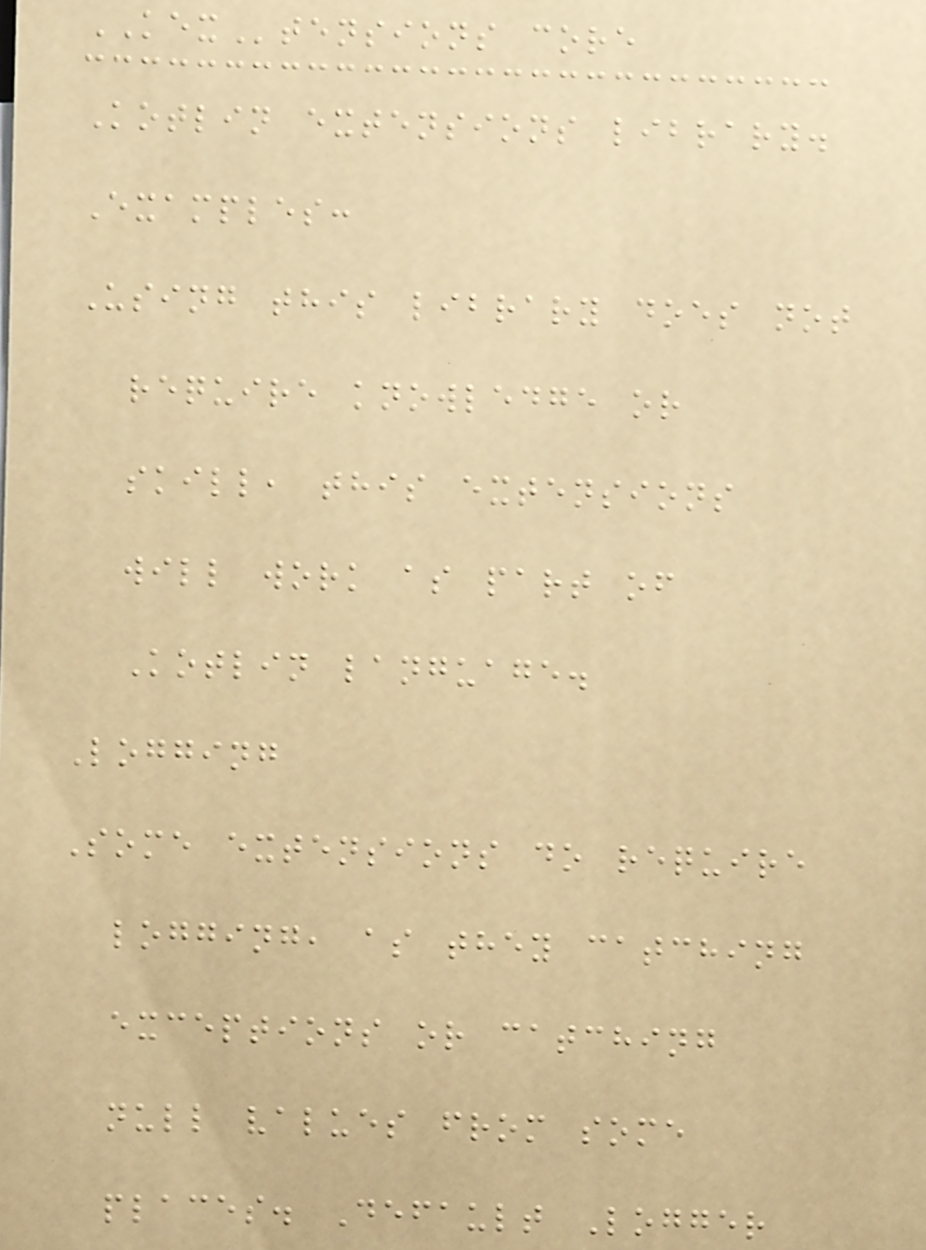KEXtensions core
Kotlin extensions library.
Examples:
Using this library does not
require knowledge or
skill, this extensions
will work as part of
Kotlin language.
Logging
Some extensions do require
logging, as they catching
exceptions or catching
null values from some
places. Default Logger
